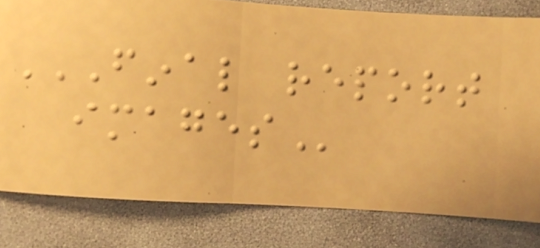FINAL REPORT
IMAGES
